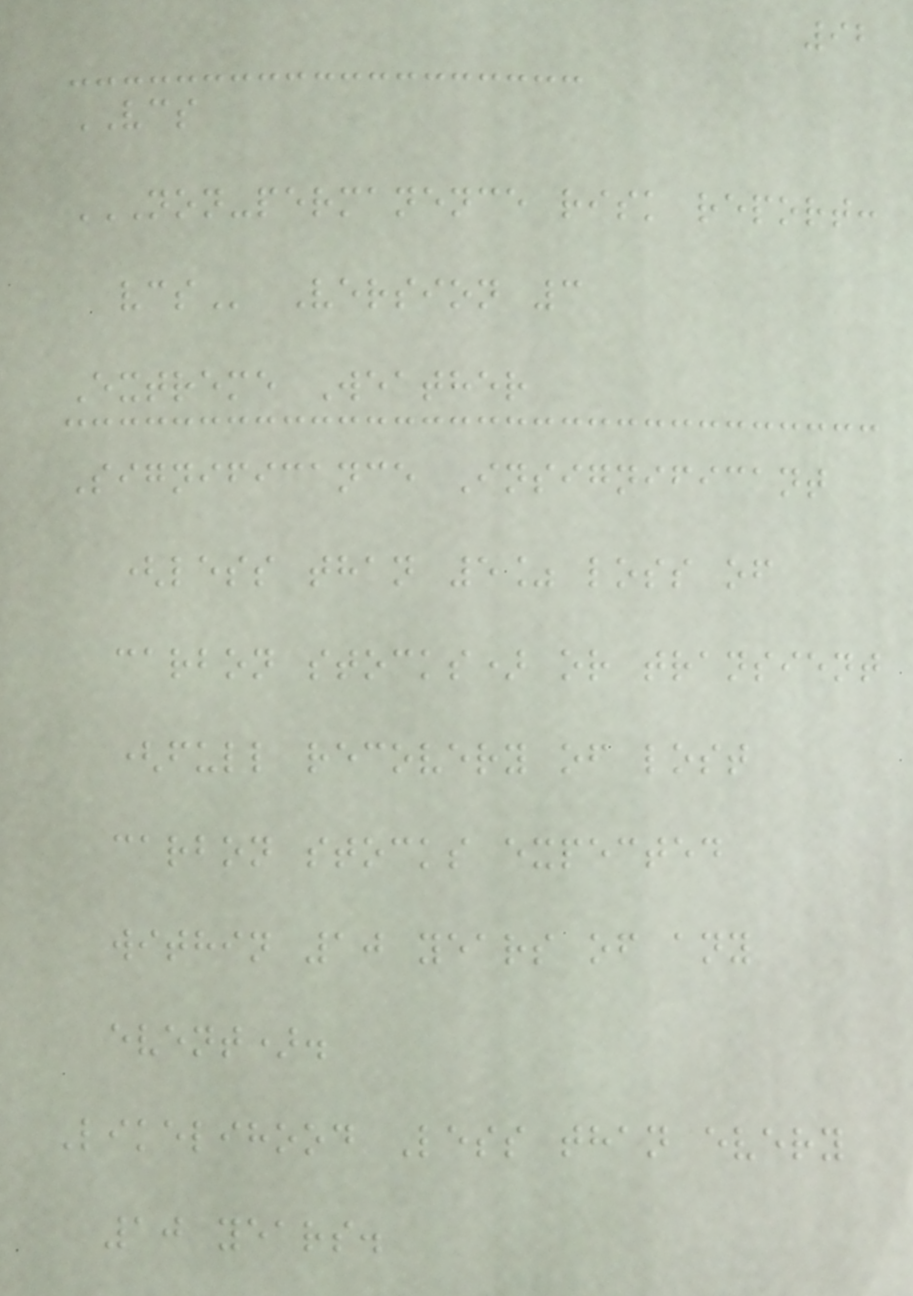92
VCS
NON-PERMANENCE RISK REPORT:
VCS Version 3
Extreme Weather
Significance Insignificant
(less than 5% loss of
carbon stocks) or transient
(full recovery of lost
carbon stocks expected
within 10 years of any
event).
Likelihood Less than every
10 years.
